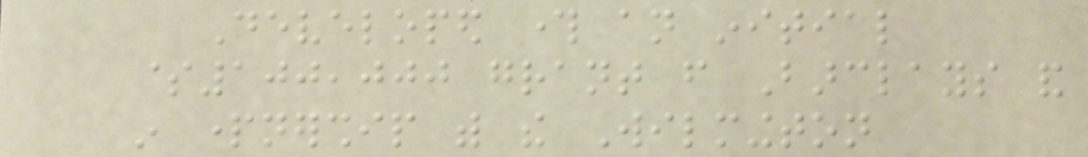Developed through an initial
$100,000 grant from Barclays and
in partnership with the Wilmington
